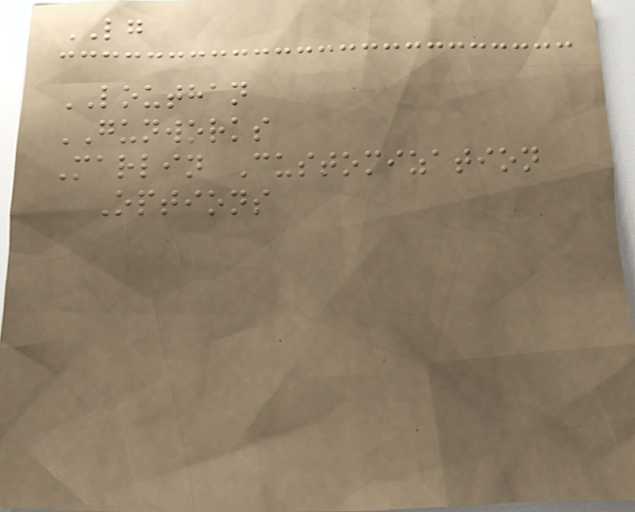LG
LOUTHAN
GUNWORKS
Marlin Customization
Options
